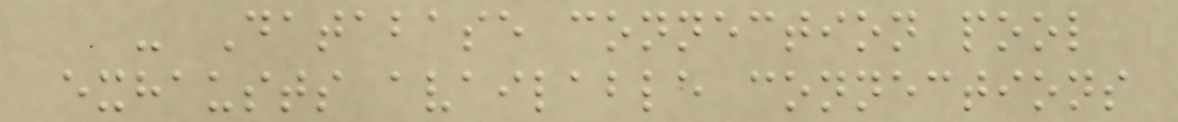- Database connection pool
exhausts available connections
